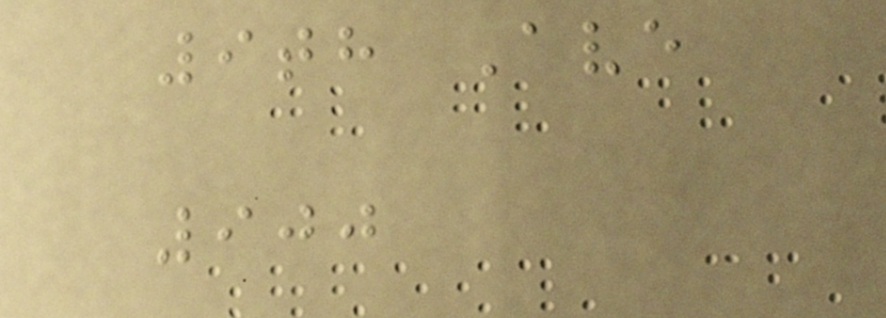9th Ave
900
